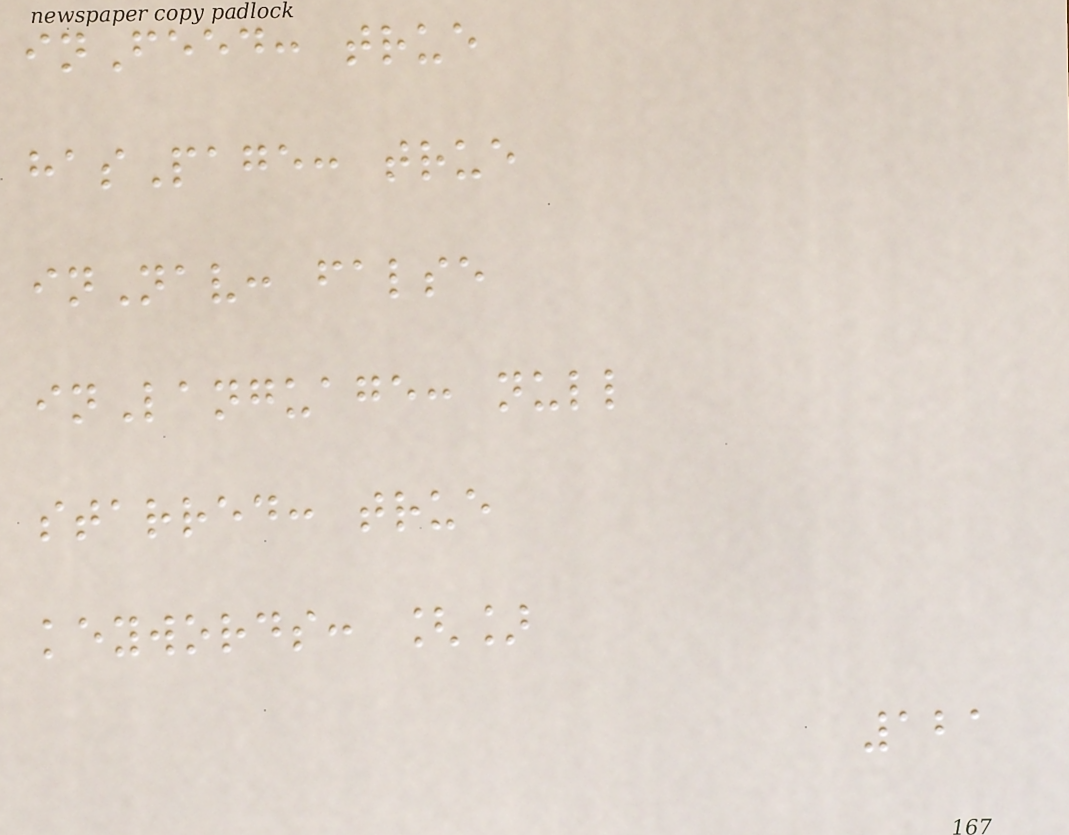inFeed: true
hasPage: true
inNav: false
inLanguage: null
starred: true
keywords: []
121
